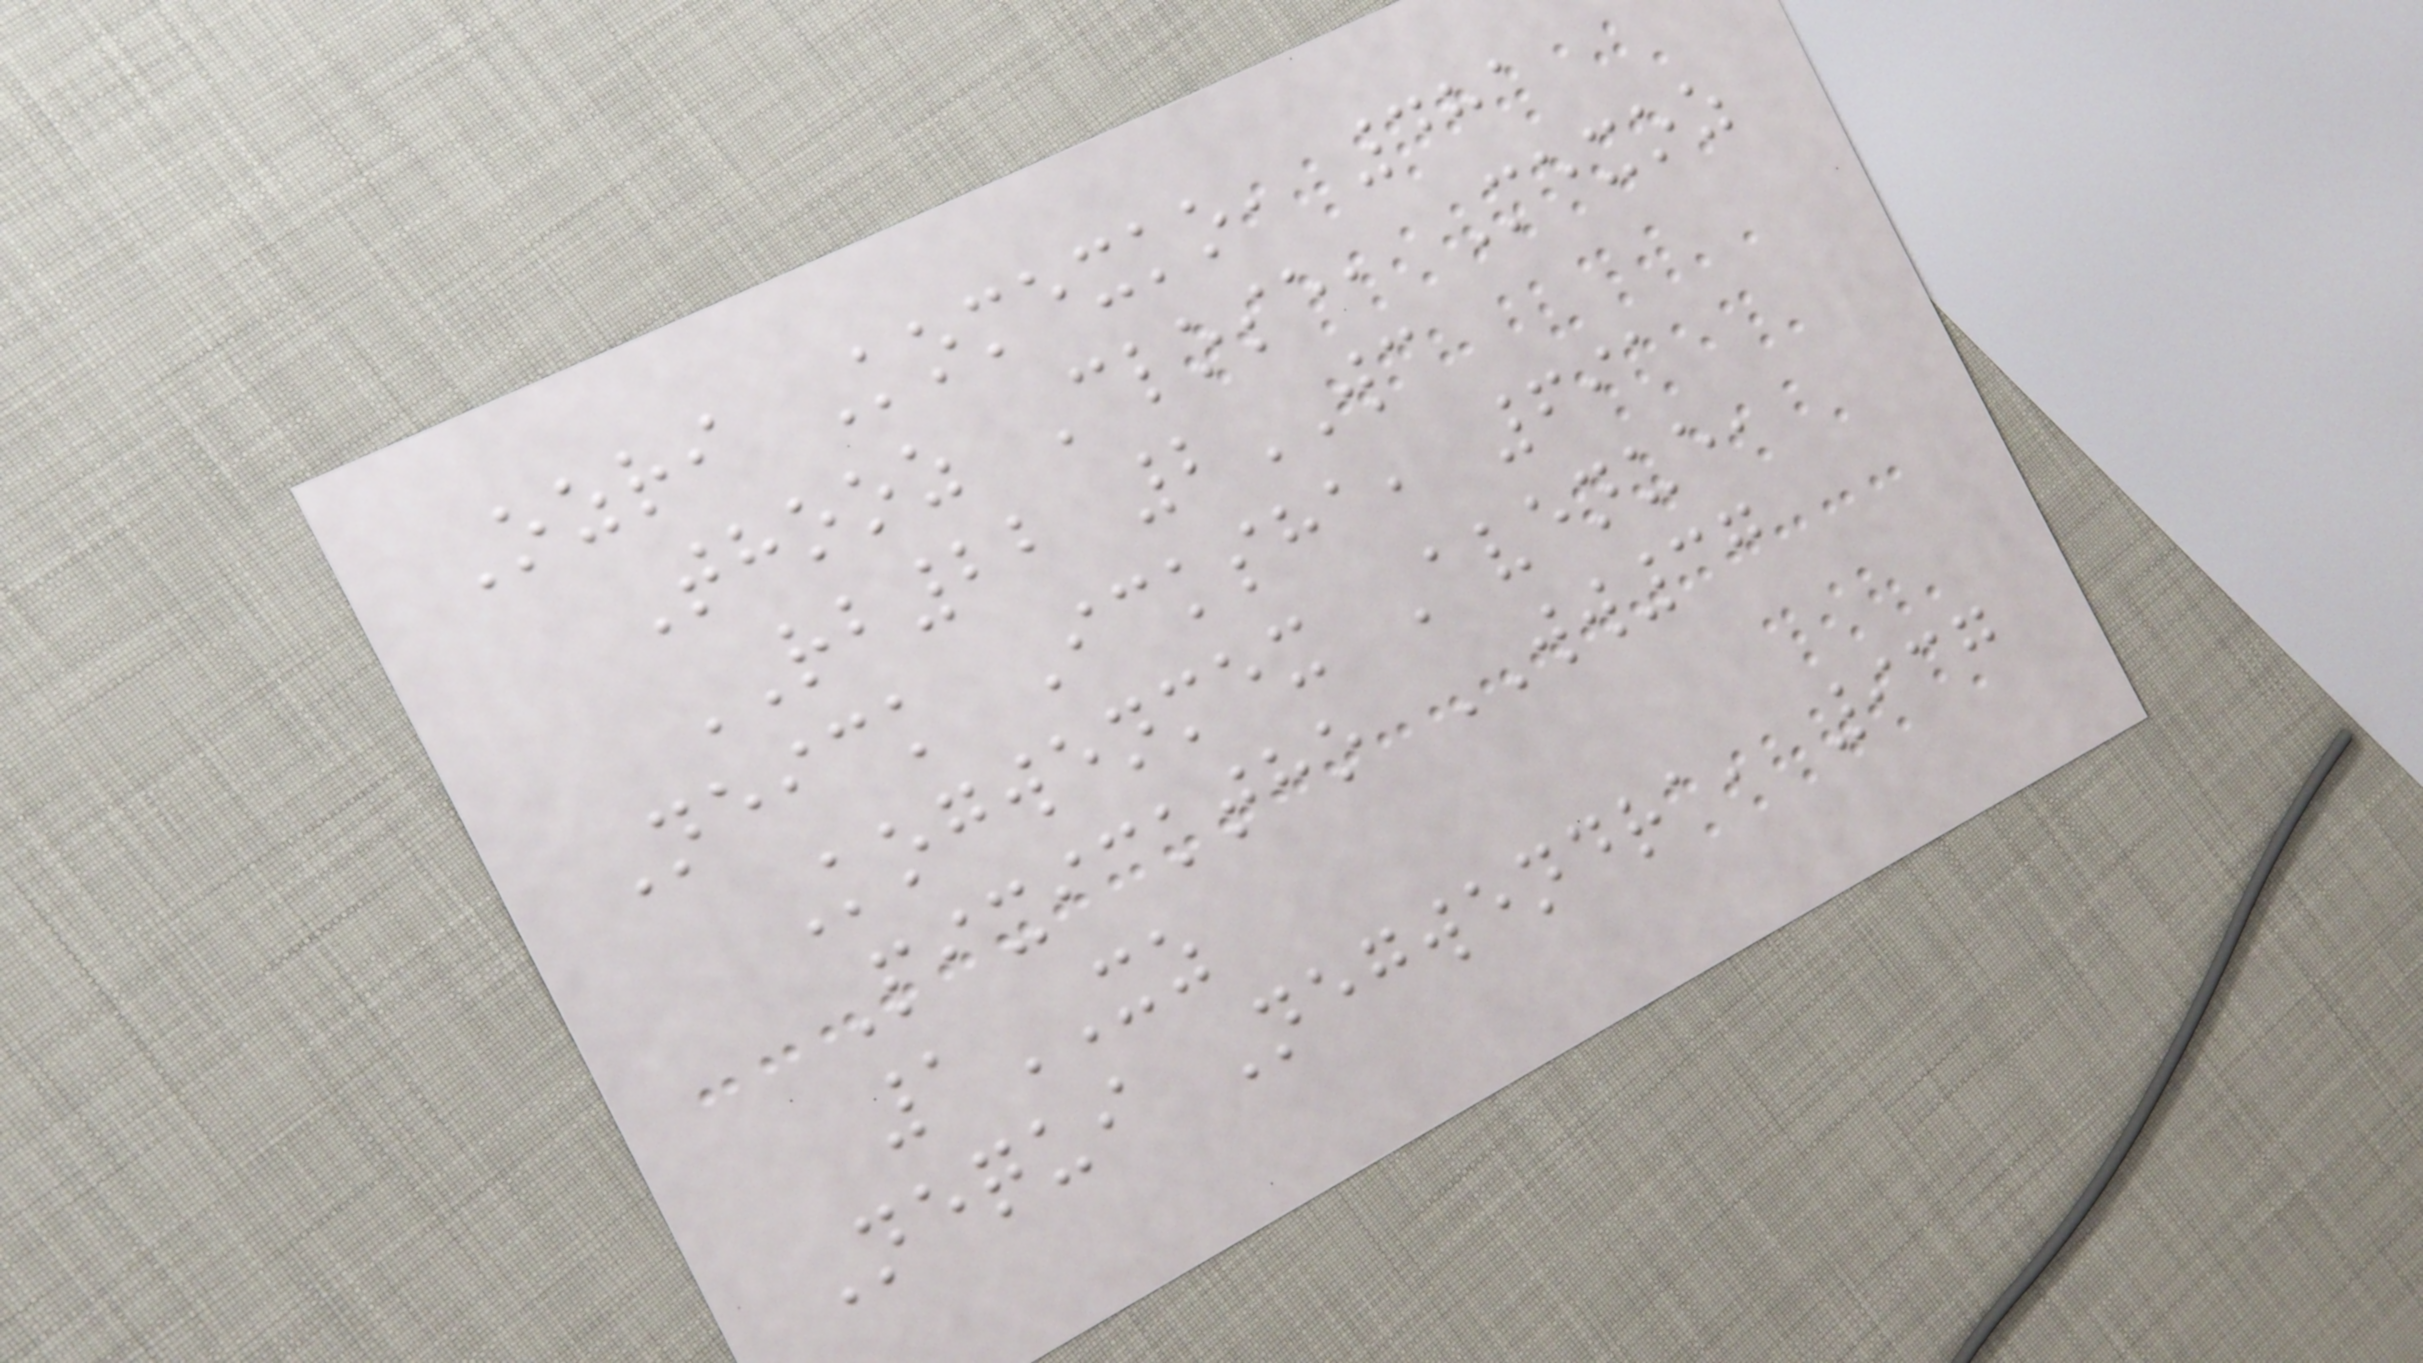Ozri Komexko, 481
Thooz Close, Mexoz
RB22 2WC
Neick Icksha, 691
Kogwenmex Avenue,
Pixicktho WW37
1XZ
Nequi Negwendra, 937
